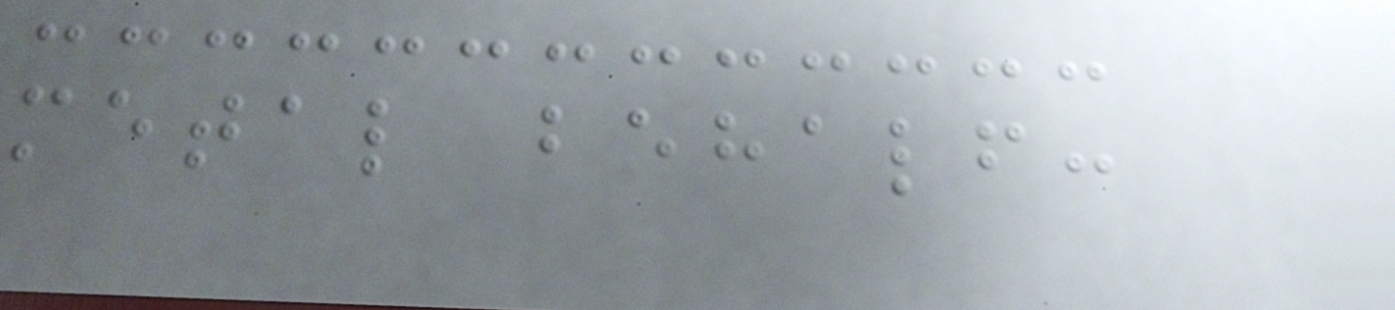metal behalf:
